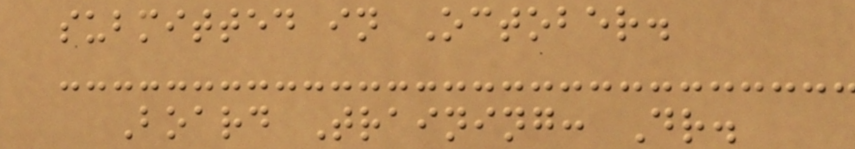submitted in October.
Board Training: Dr.
